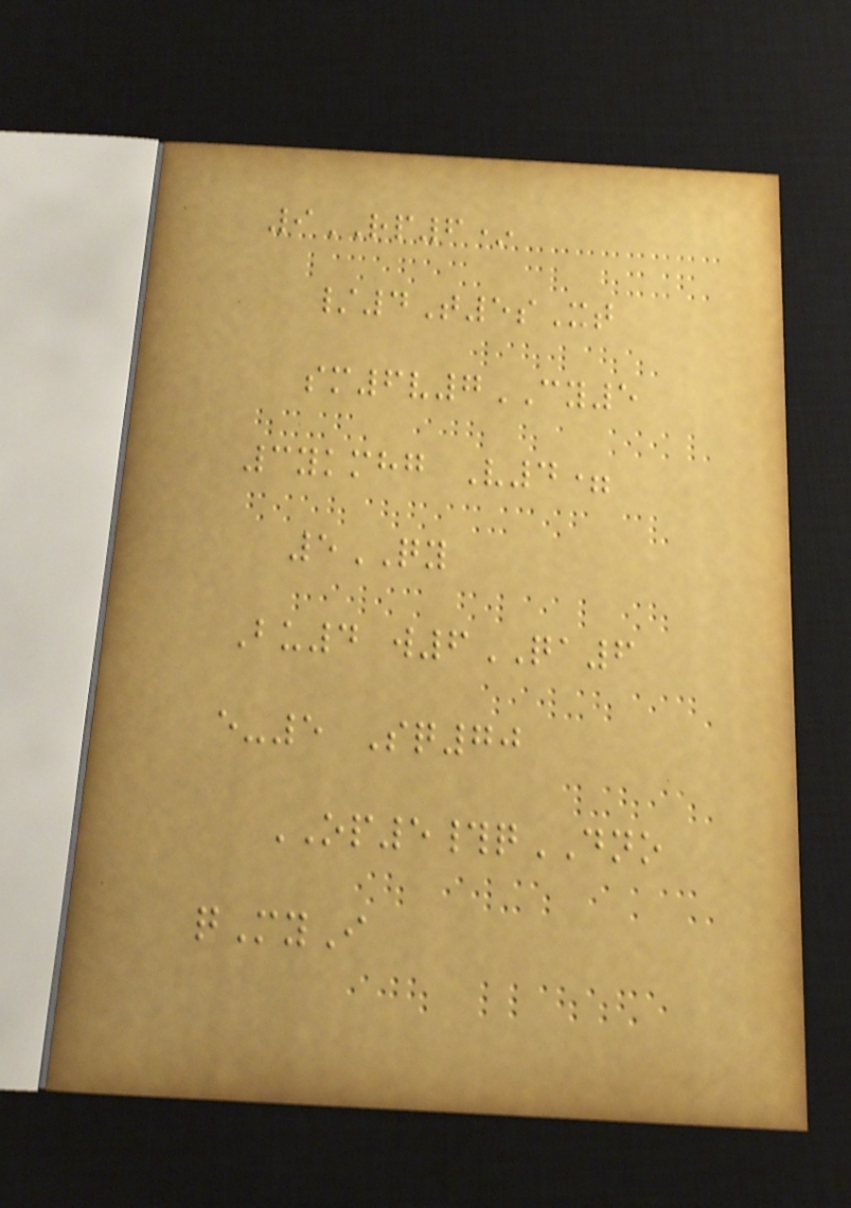9RP6*
/4T5sXt
sm6v7CY5
3ykmhg V4=
5QY
Bu4 w6QA6
e-5 Sq70
OP5#qDNO
qMyI
